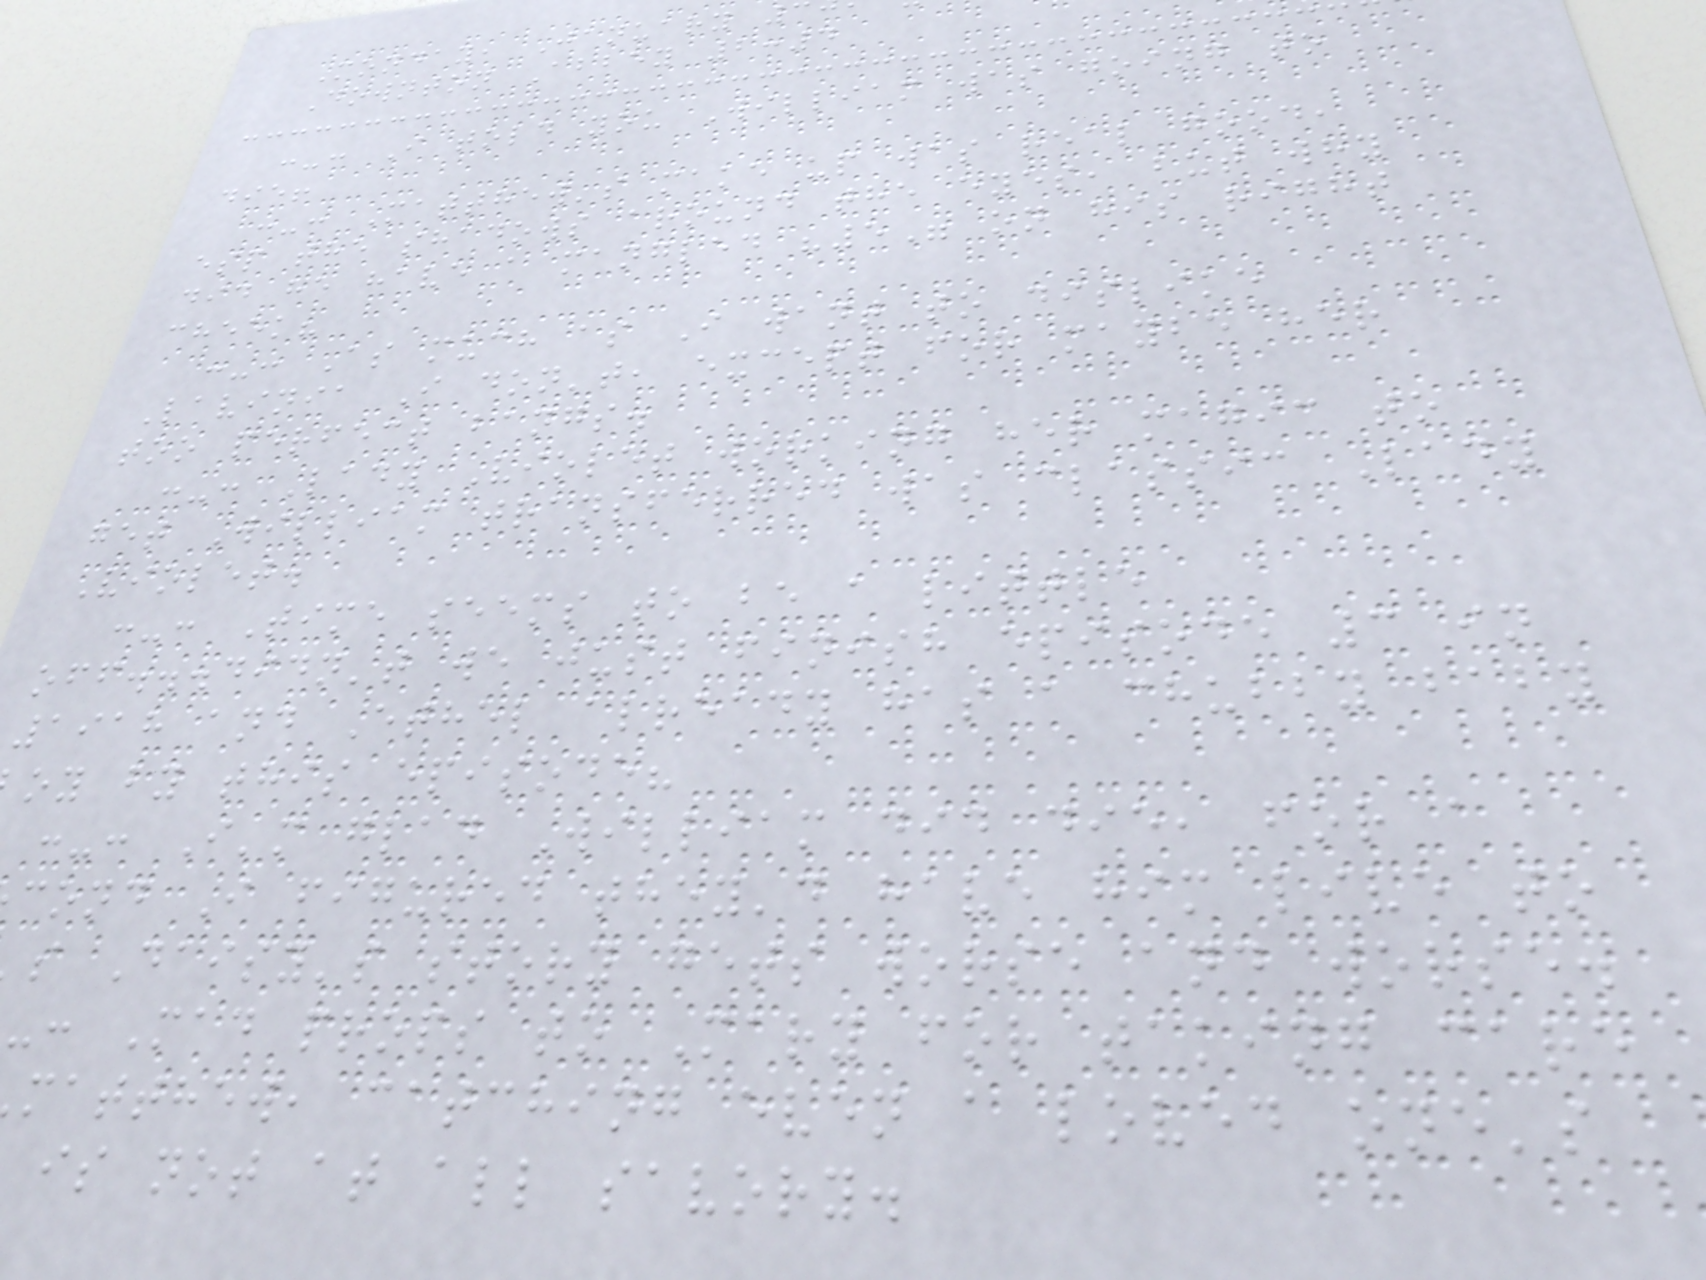Monday, January
Downton Abbey 2:4
:-: I told you William was going to
die!
:-: Matthew's make up was real good,
esp the shadows around the eyes, but why
did he have a mangled "5" on his right
cheek?
:-: As much as I want to dislike
Lavinia I don't, except for maybe her
too perfect bangs.
:-: Lady Violet working her magic to
get William transferred was classic Lady
Violet.
:-: Time seems to be a little
off...didn't we just finish episode 3 in
1918 and Ethel already has a chubby baby
oy by this episode?
:-: I'm glad William did die, for a
cond I figured they'd have him live to
s Daisy's story gets worse and worse.
-: Mad props to Mary for taking care
matthew, catching even a loved one's
is not at all savory.
